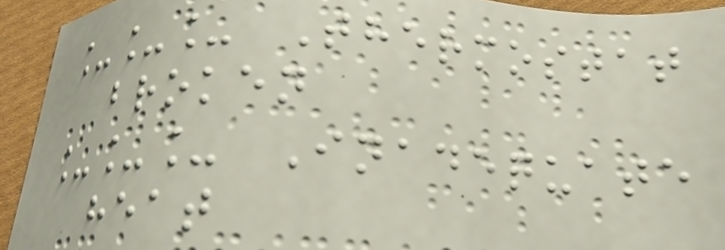___ Thermostat
broken
___ Inadequate
heat
